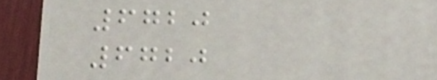6720
6720
